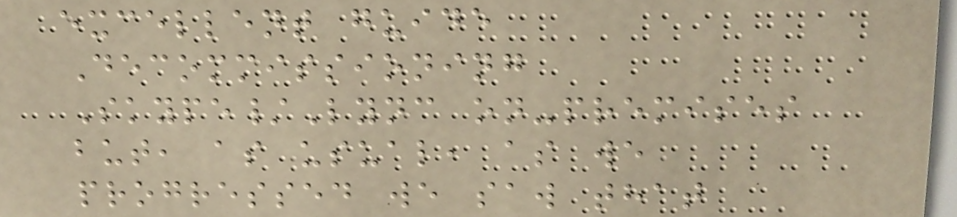excellent guide
Decommissioning
Skype/Lync on-premises
but, as usual, as we
progressed we saw that
